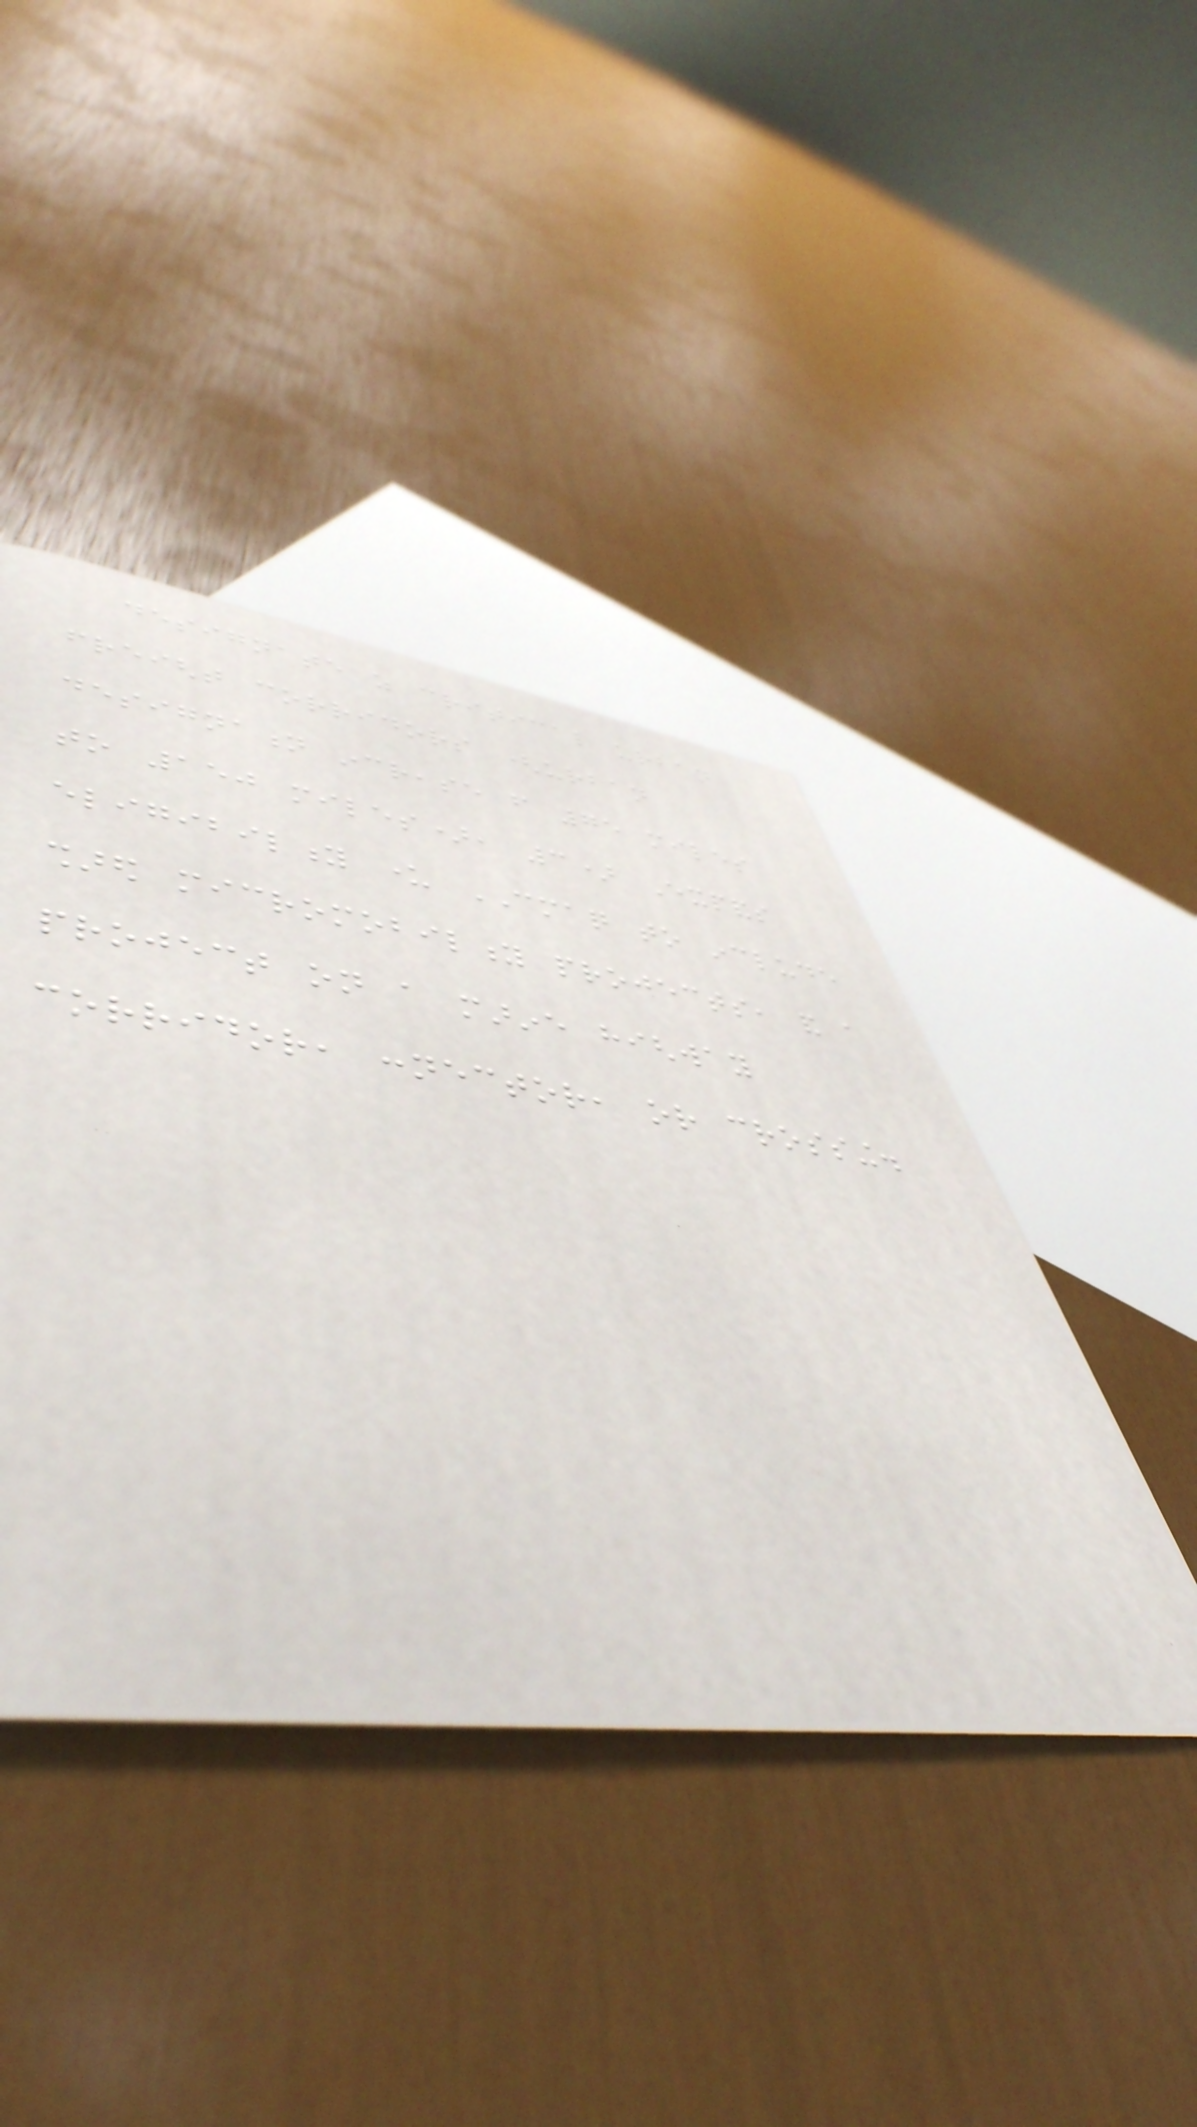designate as critical urban
freight corridors (urban
designation increase from 75 miles
to 150 miles), 3) Expands
eligibility under CMAQ to include
shared micromobility projects, and a
project on a marine highway
corridor, connector, or crossing.
